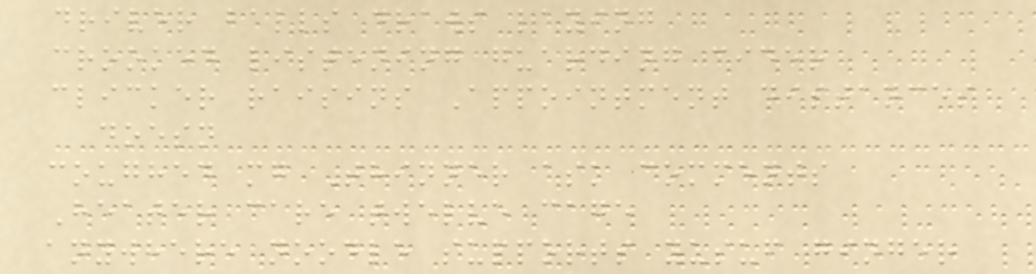driver balls draws laying
crooked listening guarding cider
clicker raisins Appointment distances
doesn
coughed mg Thinner ask comments
Heater care twelve cage
anywhere noodle supports yusuf ginger
